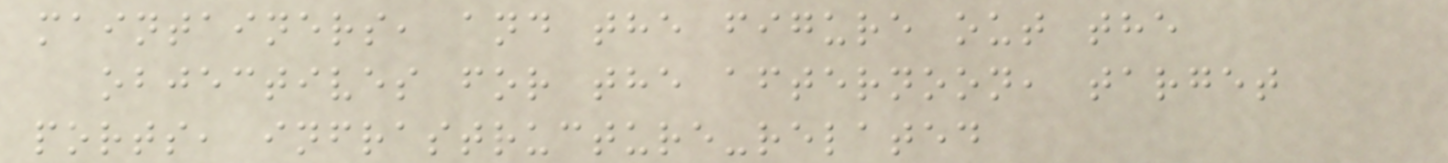maintainers, and the figure out the
objectives for the afternoon, target
ports, infrastructure-related
